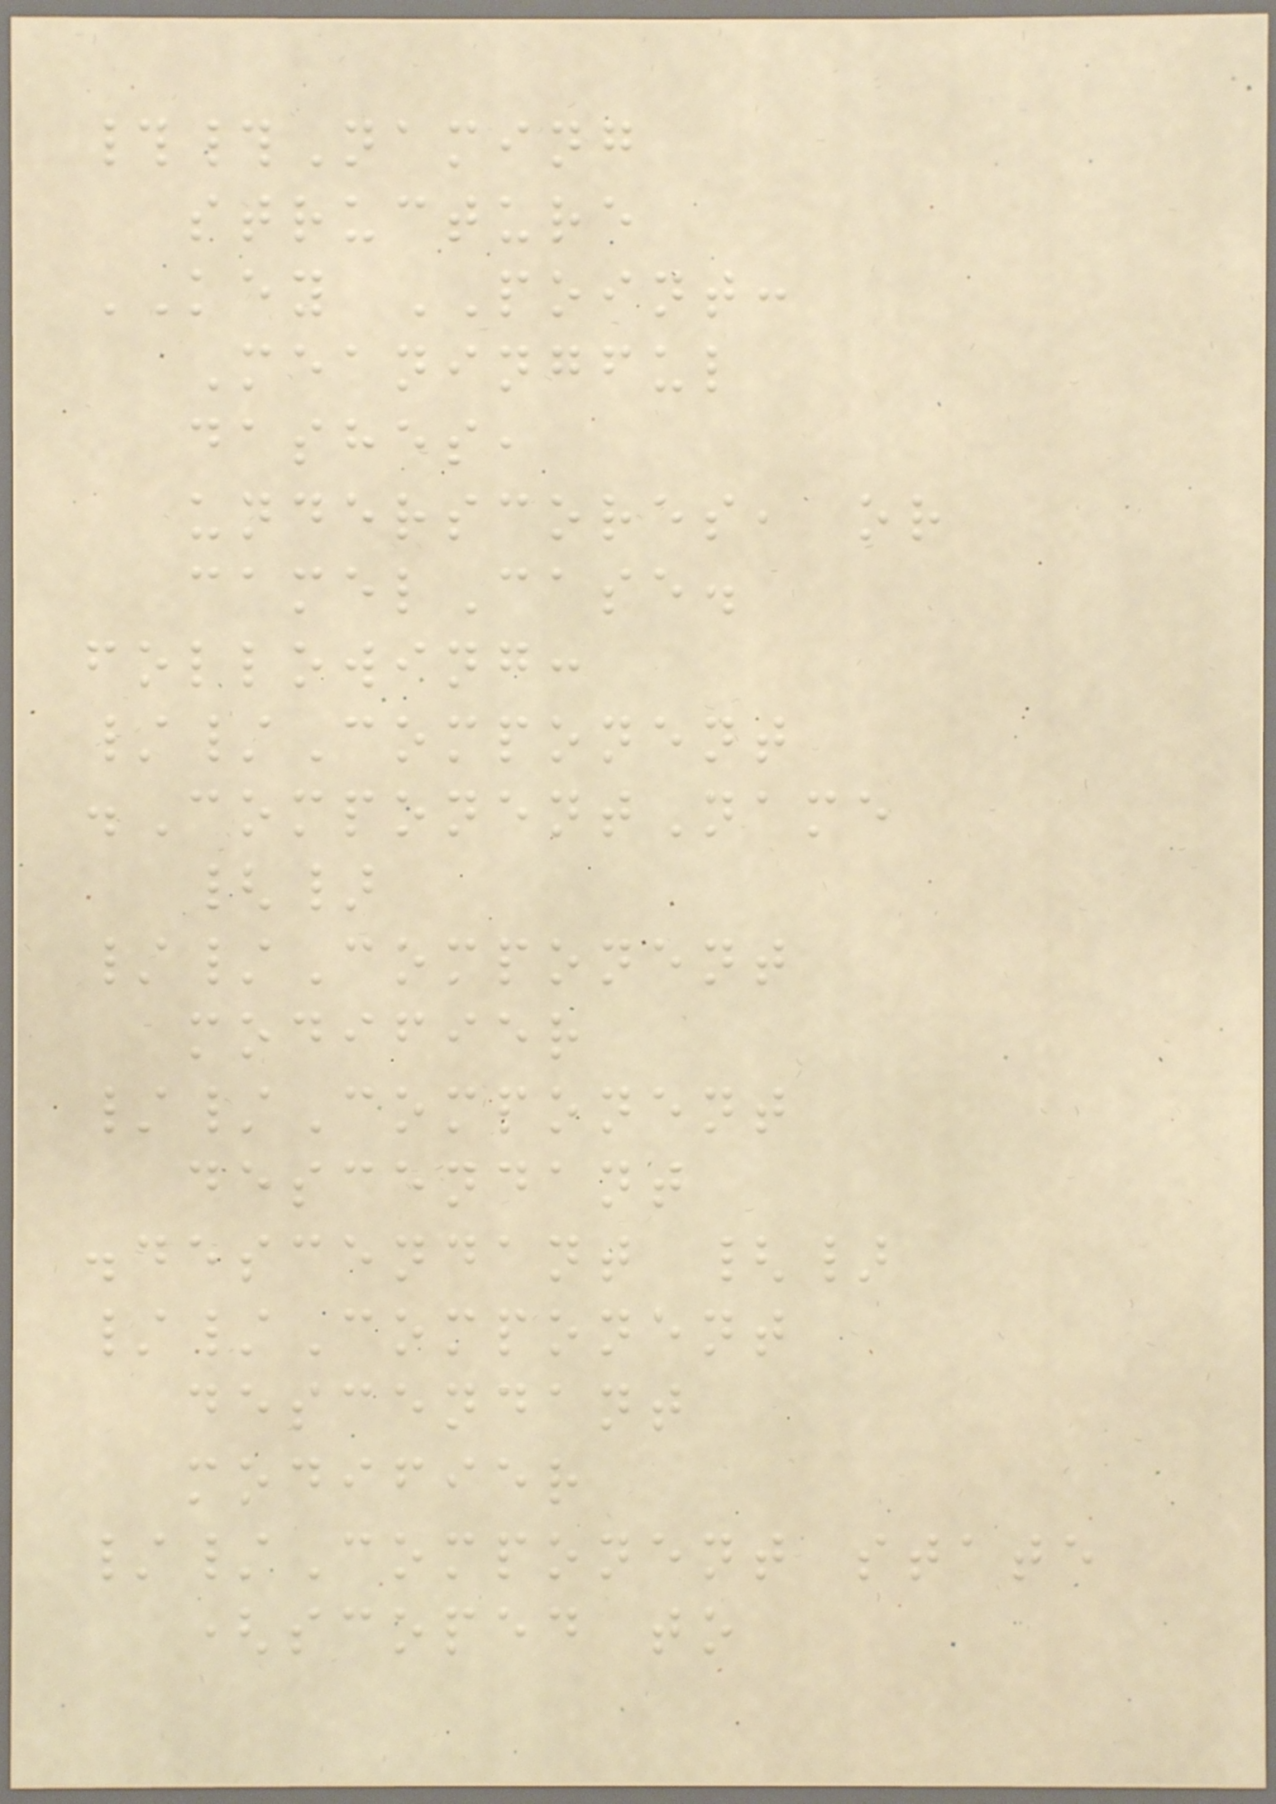##Naming
structure
KEY POINT:
Meaningful
dashes,
underscores, or
camelCase.
following:
//Component
.ComponentName
{}
//Component
modifier
//Component
descendant
.descendant {}
//Component
descendant
modifier
//Component state
(scoped to
